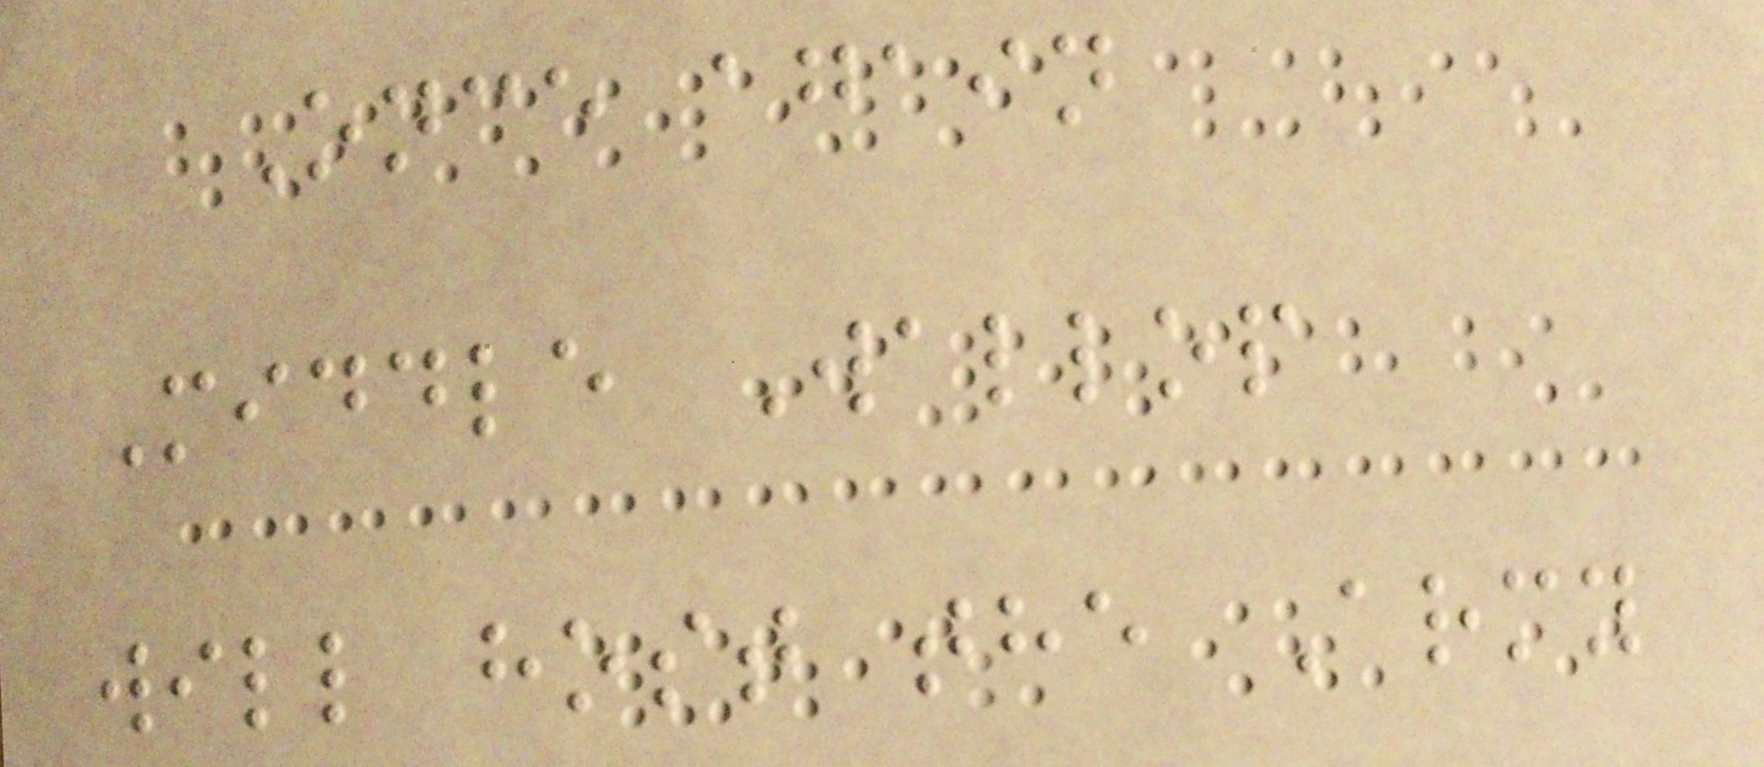Once again
Middle Wallop
will host the Army
